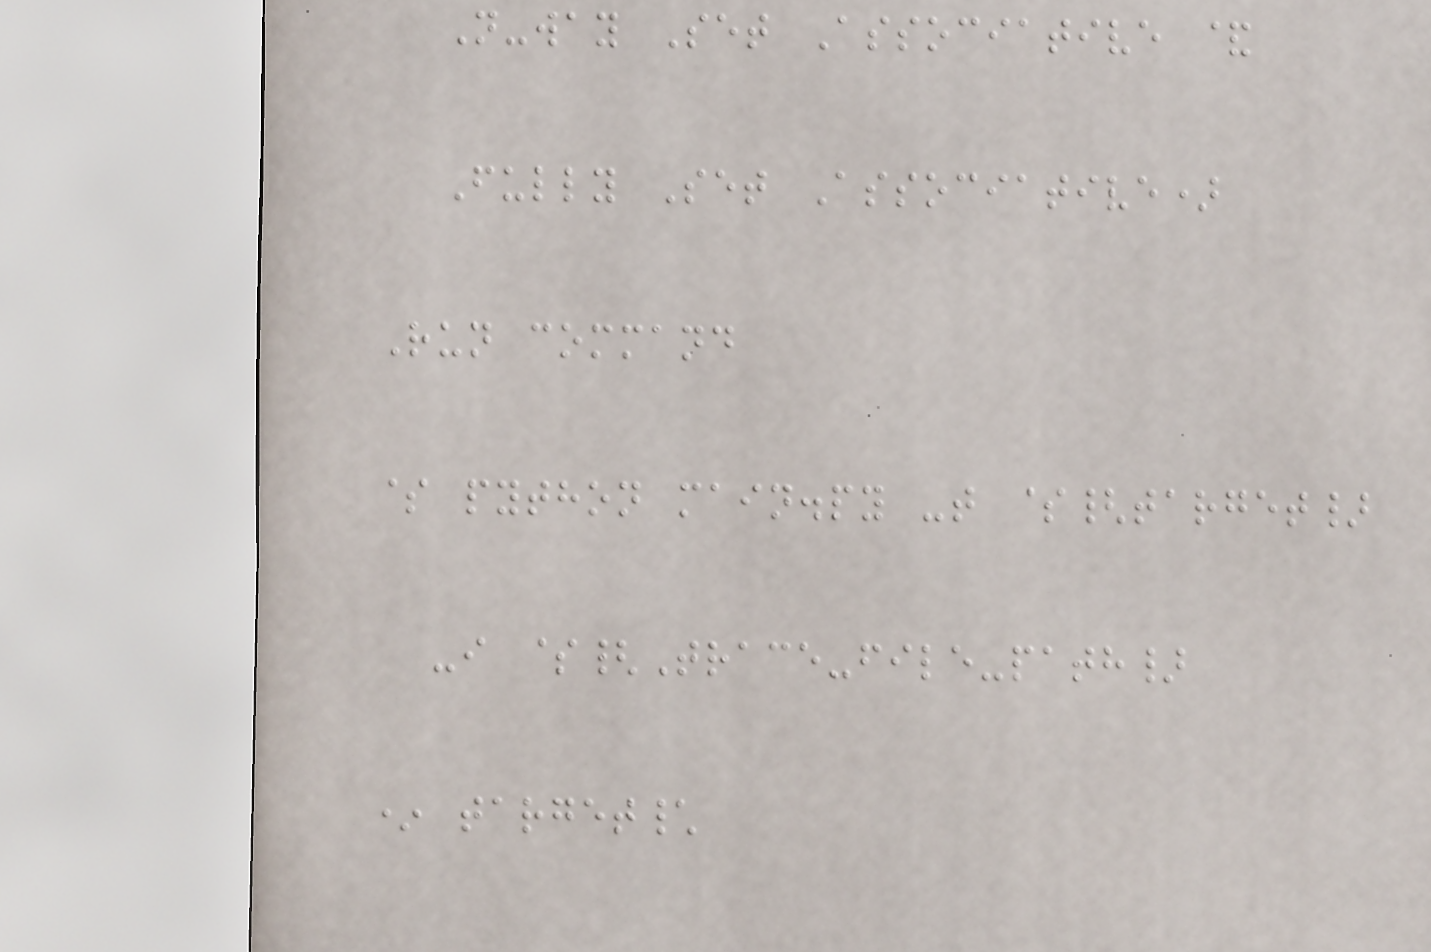N-way Set Associative &
Fully Set Associative)
Run command
$ python main.py -t ${target}
-i ${Trace-file-path}
* target\
